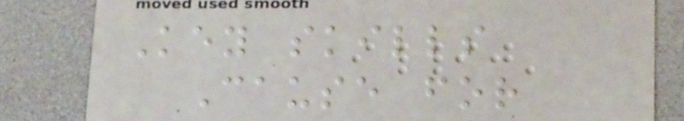Key skills
Cause for
